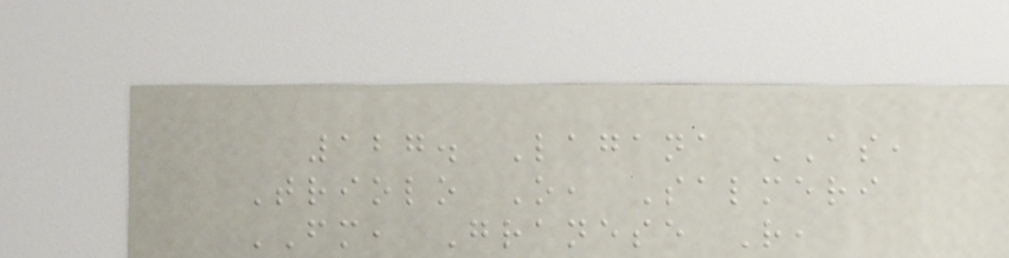127. Lagana AS,
Triolo O, Salmeri
FM, Granese R,
